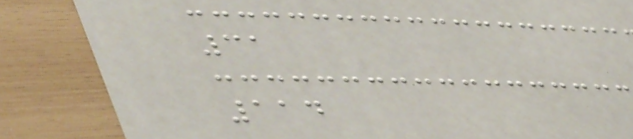31
114
